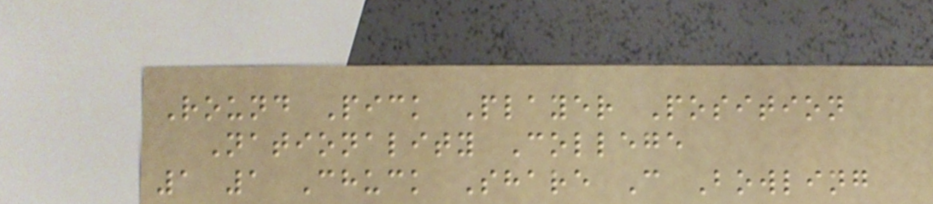Round Pick Player Position
Nationality College
1 1 Chuck Share C Bowling
